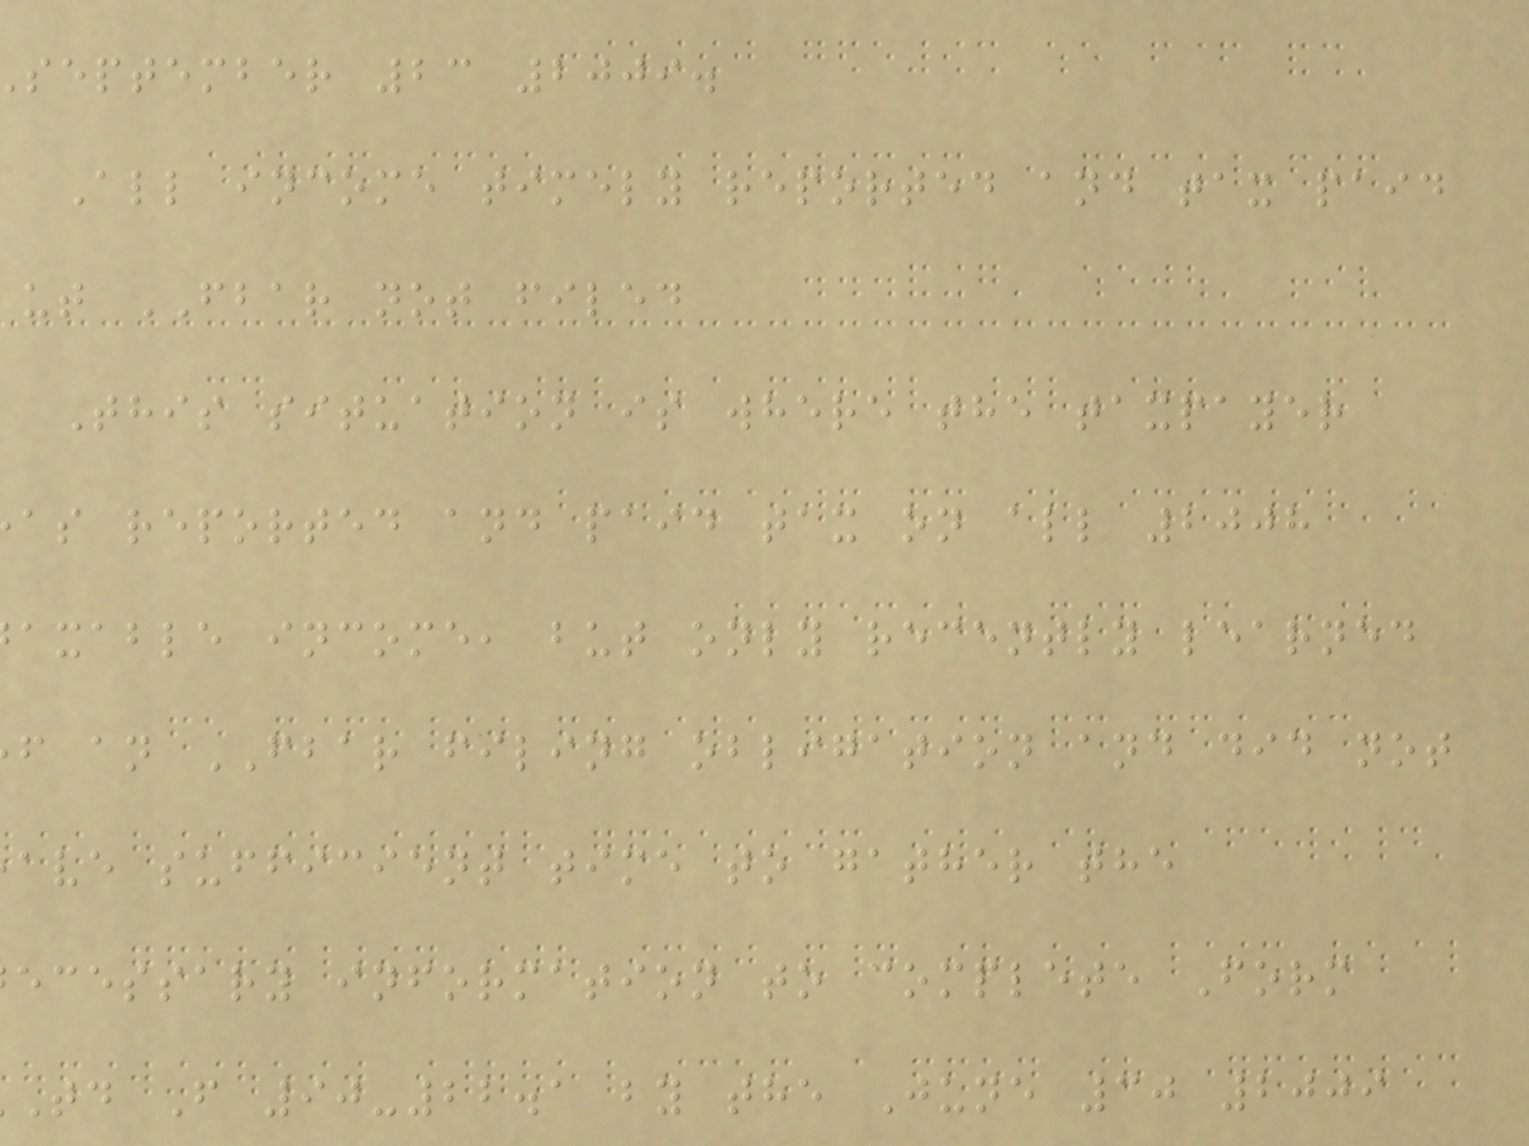september 23 2009.
All income timely reported and tax paid
ut FBAR not filed
This situation is where the taxpayer
as reported and paid tax on all 2008
axable income, but only recently learned
f an FBAR filing obligation and did not
ave sufficient time to gather the
ecessary information to complete Form
td F 90-22.1 by the June 30 2009
